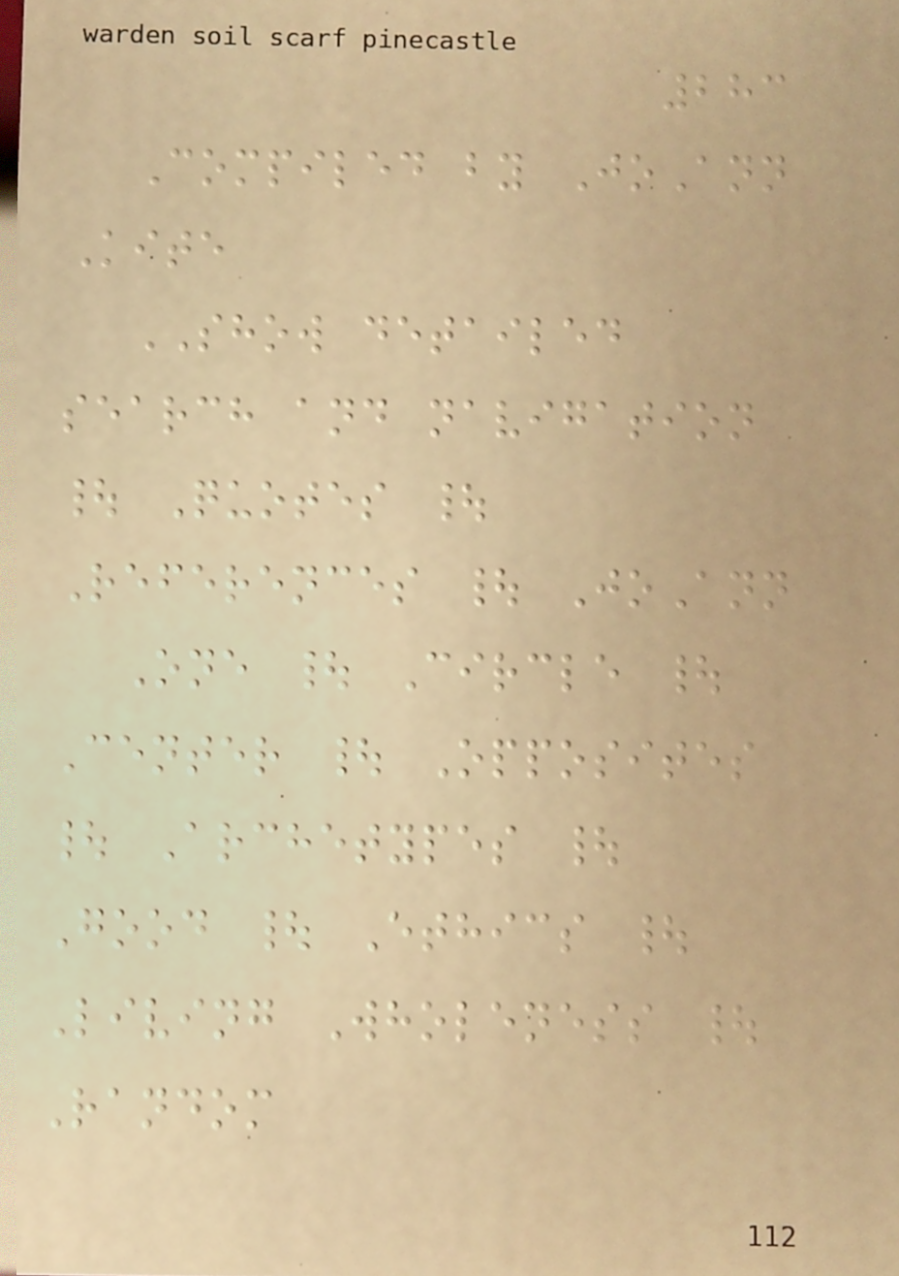283
Compiled by JoAnn
Kite
SHOW detailed
search and navigation
| Quotes |
References | JoAnn
One | Circle |
Center | Opposites
| Archetypes |
Good | Ethics |
Living Wholeness |
Random
